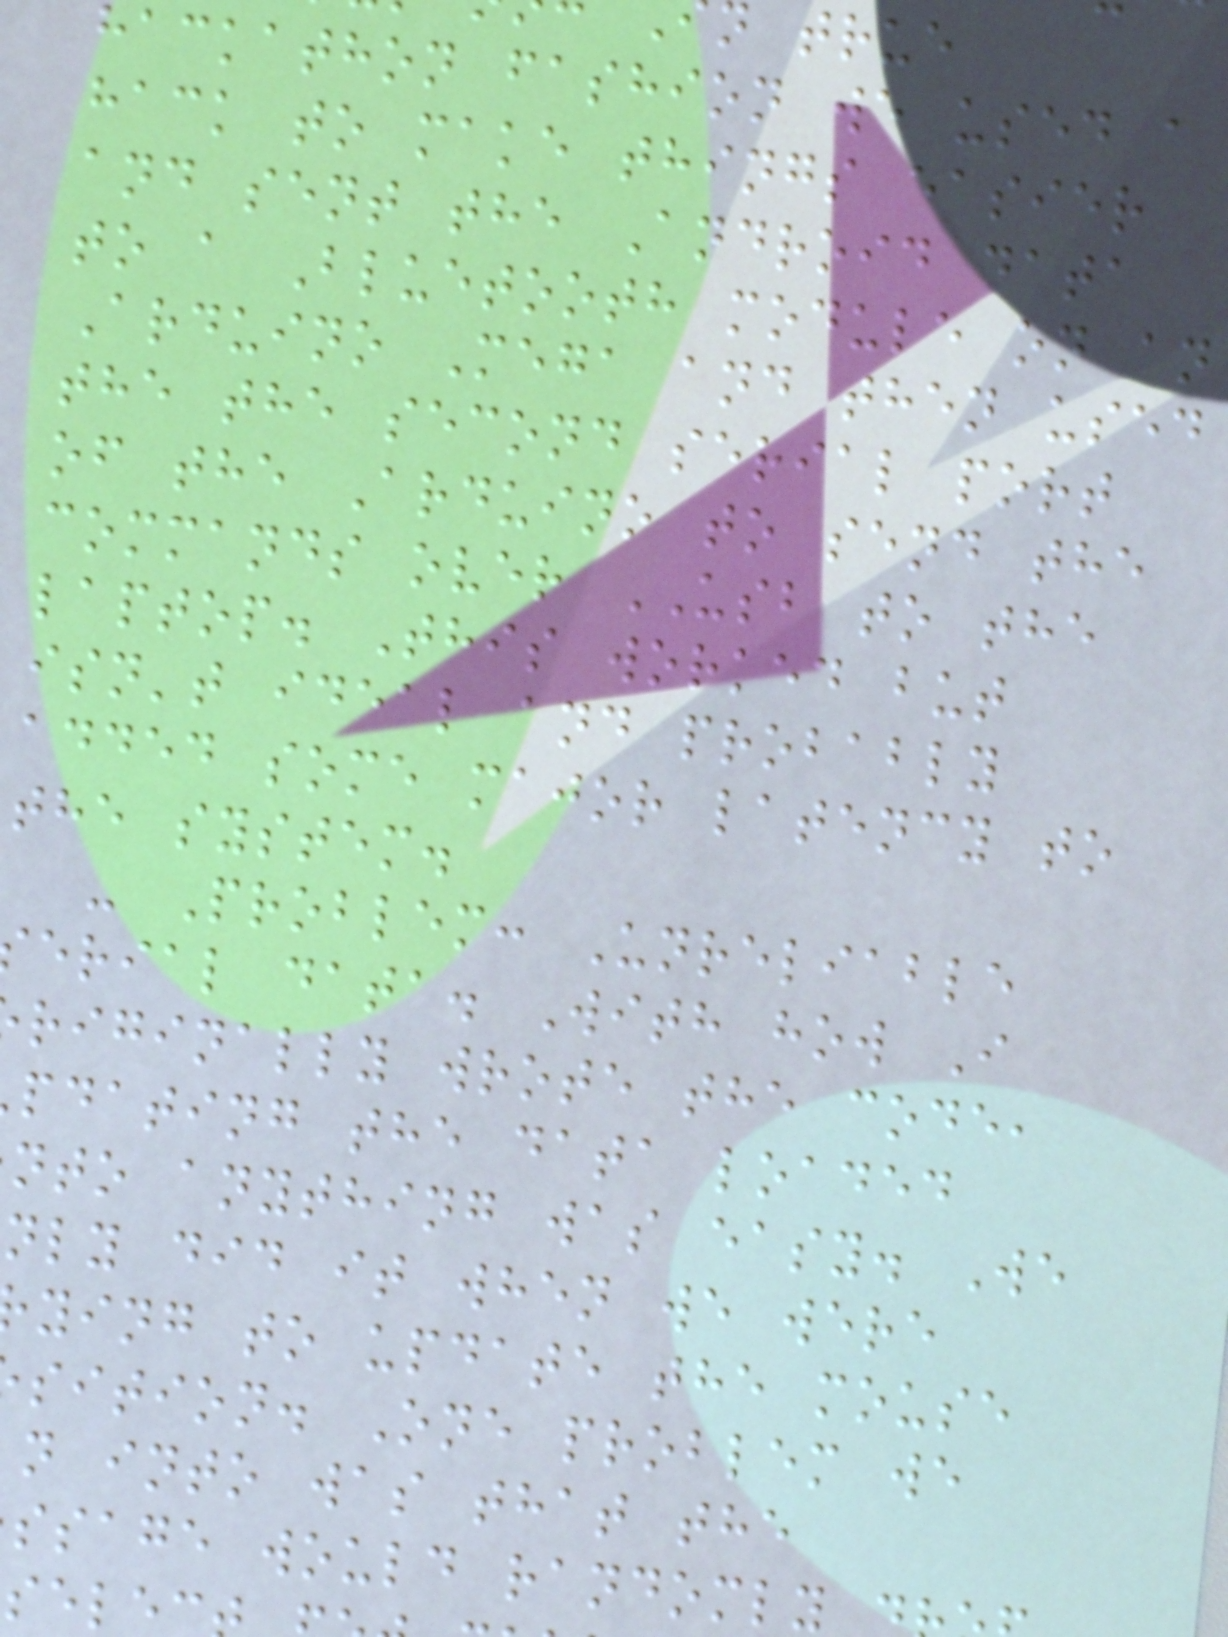hackathon fashion we used a
hack to make things easier
and sent the Android data
to a Bluetooth module on an
Arduino Mega and then used
the the second serial port
of the Arduino to send the
commands over USB to the
laptop. This worked but
isn't ideal and probably
added some major latency to
the system.
- Problem: Unreliable
erial data. With how I
riginally wrote the code,
pdating the data loaded
nto anything was easy. We
nly did it when we were
ying to update the mouse
sition. One problem we
n into was that the
ssage would randomly
